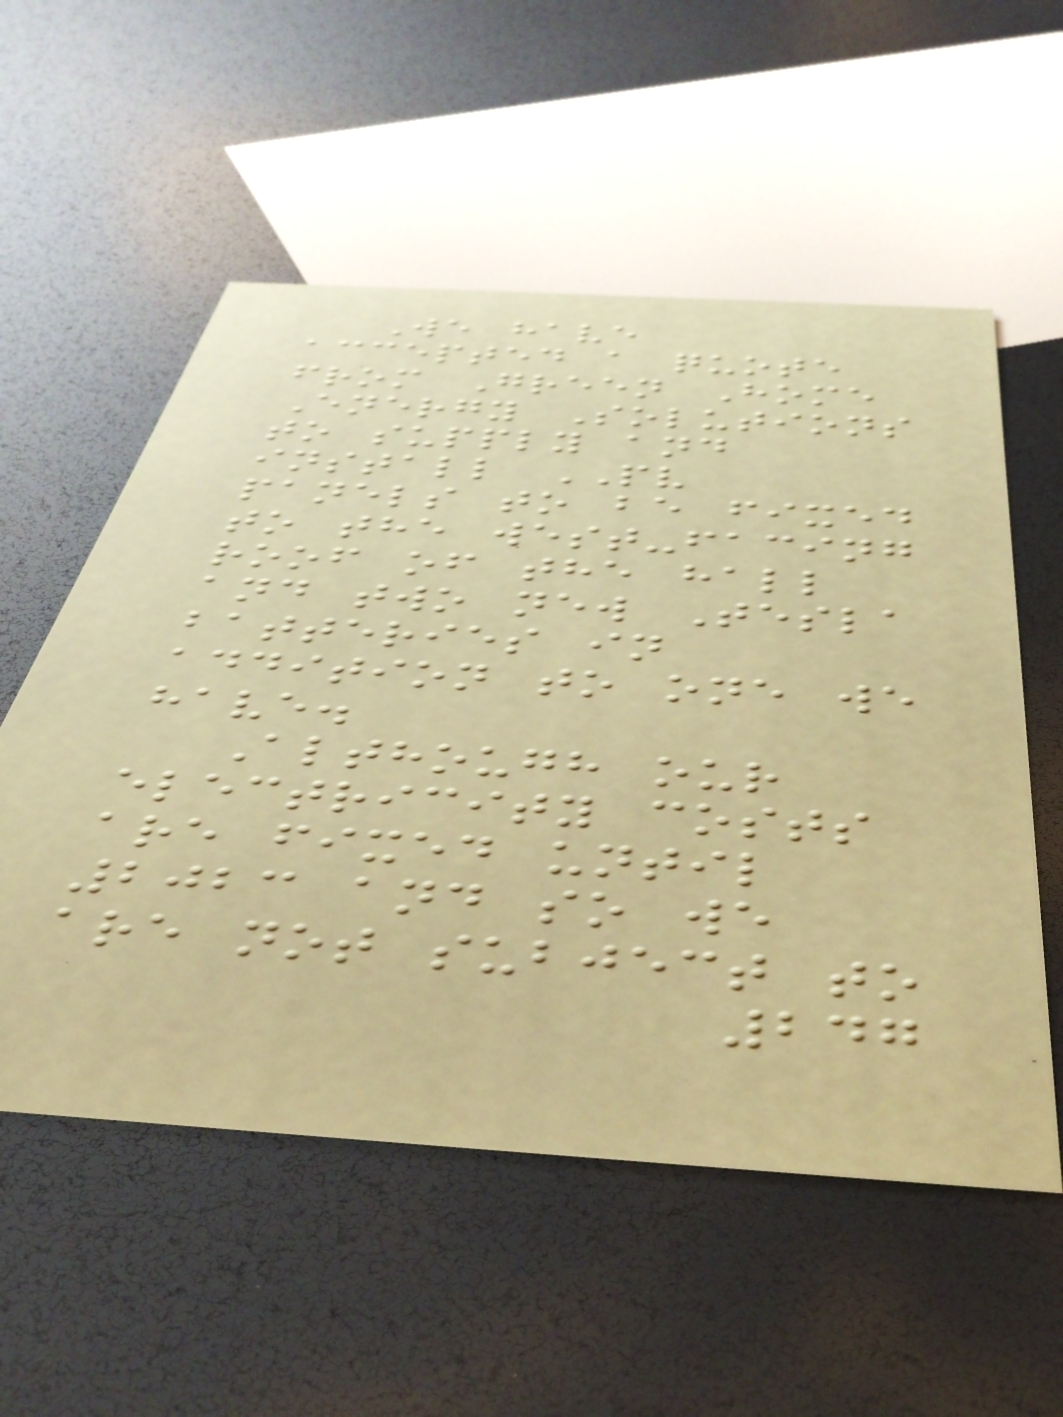We have
accepted a quote
from Green Home
Energy Solutions
to supply and
install PV
panels to be fixed
to the west-facing
roof of the hall
and two new Tesla
batteries in
addition to one we
have.
Although our
electricity costs
are fixed until
2023 and so we
are not subject to
247
